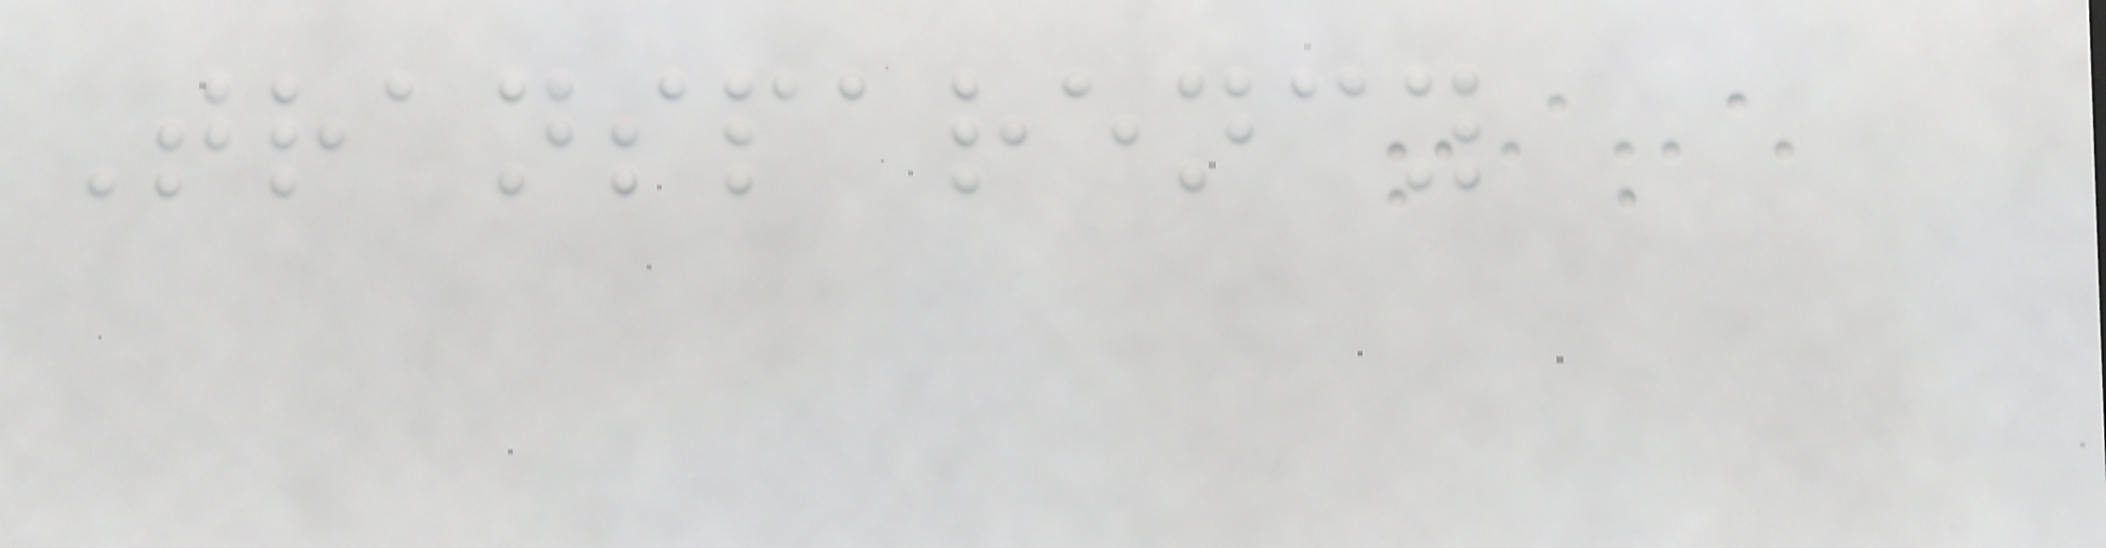Transparency
